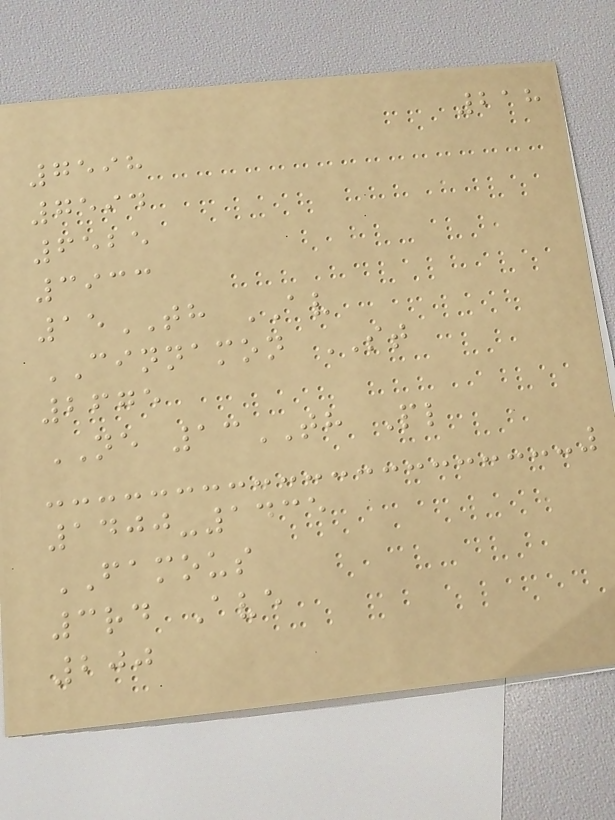218
7598
7594
6525
3933
15TH AV
CINNAMON ST
2675
NE 13TH Pl
1400-1435
FAMOUS
3rd Ave
200
